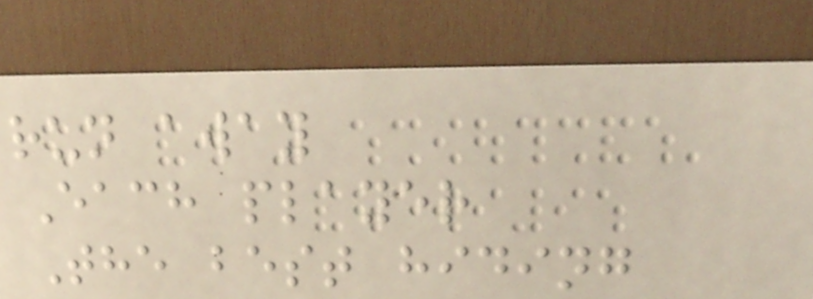run away
Each player
The best hiding
